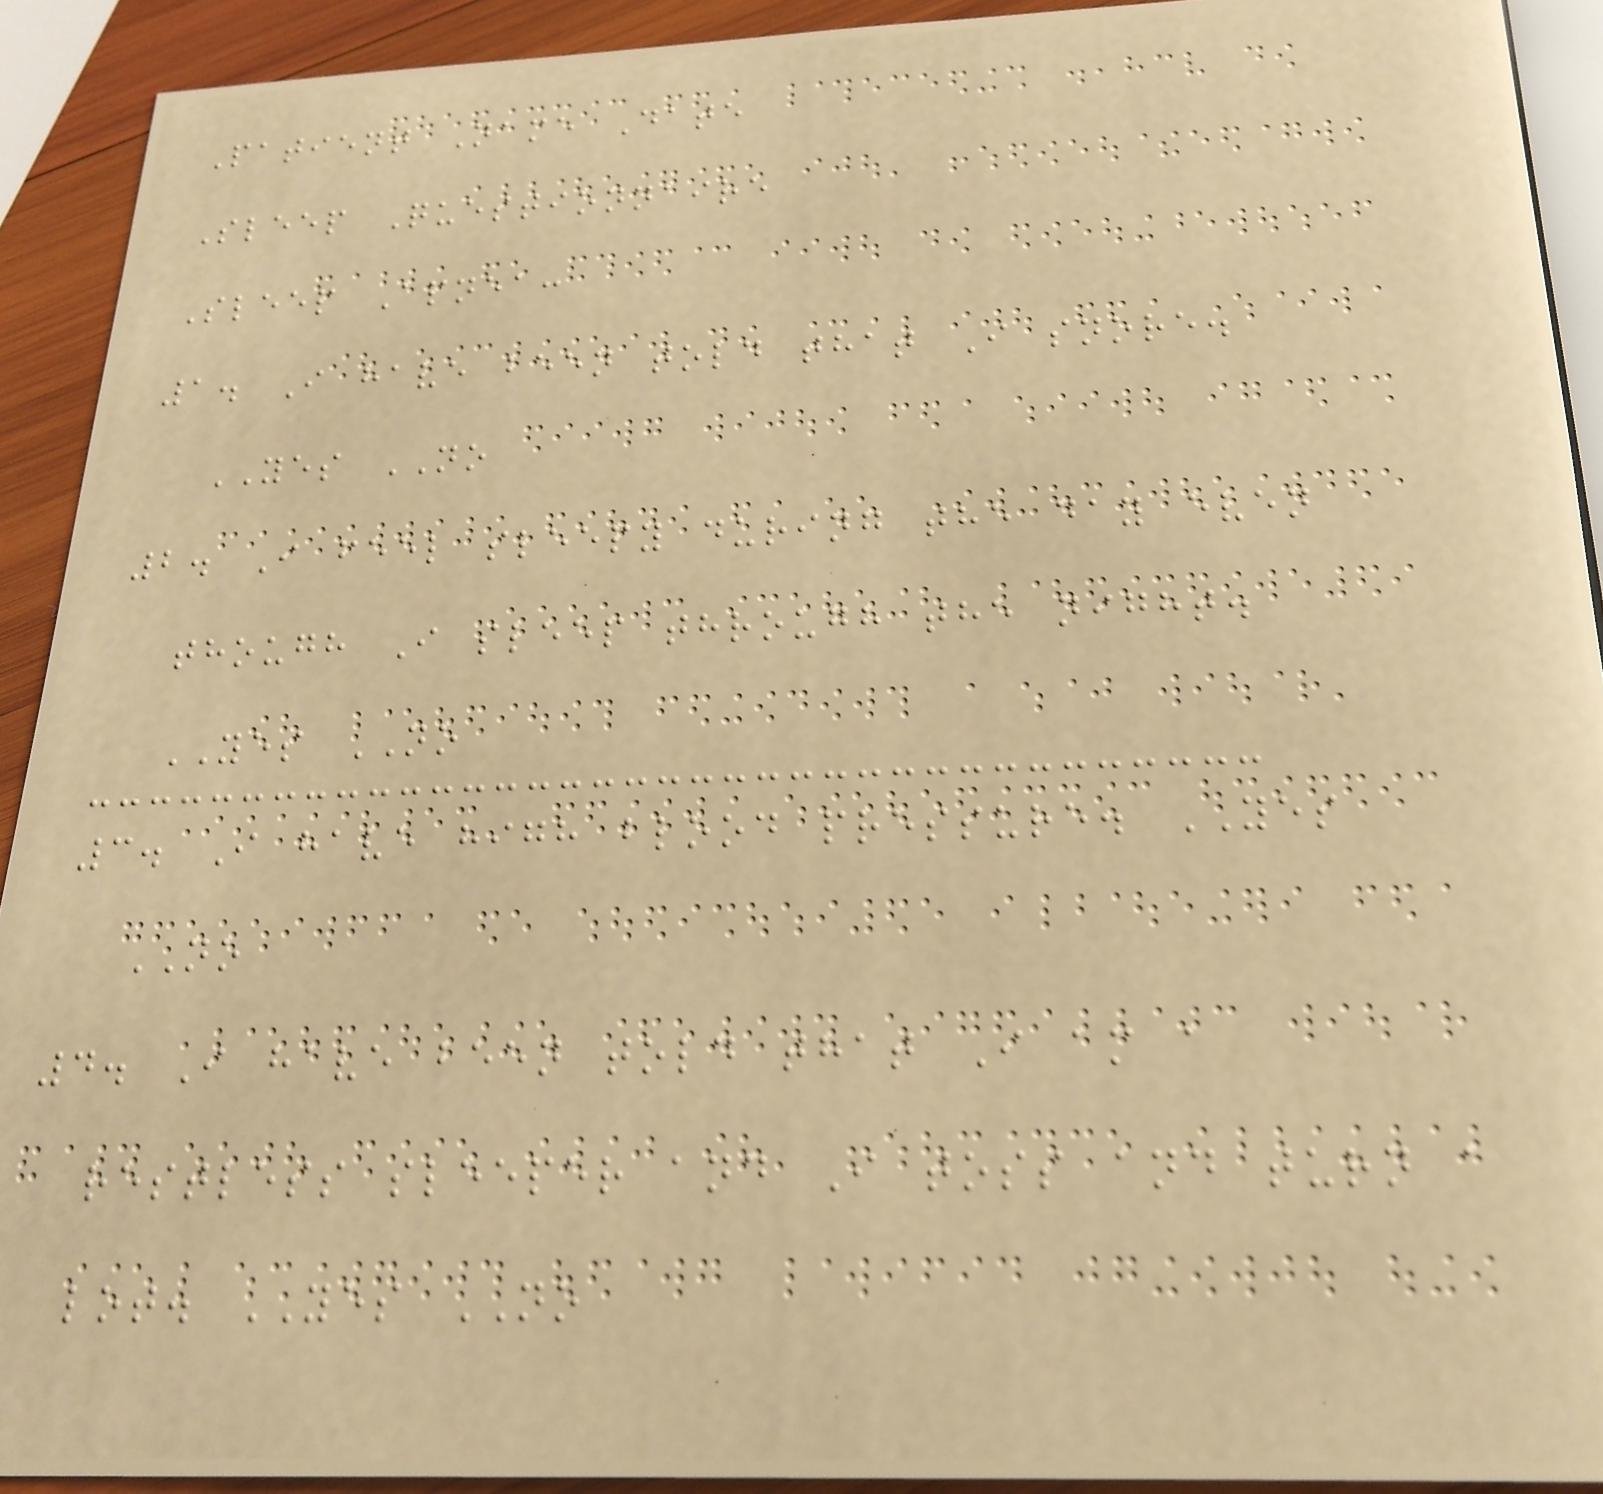Patient Name Date
Sleep Questionnaire
Sleep Apnea:
1. I have been told that I snore.
YES NO
2. I feel sleepy during the day even
though I sleep through the night.
YES NO
3. I have high blood pressure. YES
NO
4. I have been told that I am a
restless sleeper and I toss and turn a
lot. YES NO
